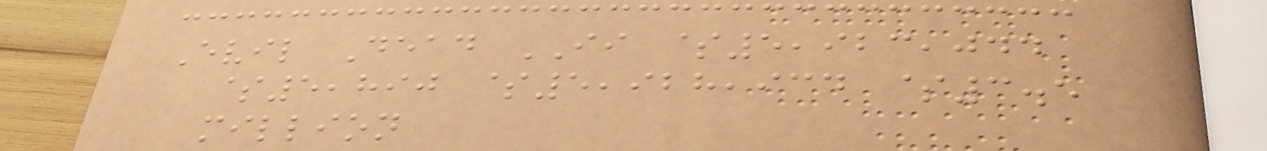Evil Dead II $5,923,044
$5,890 $5,928,934 $3.5
million
